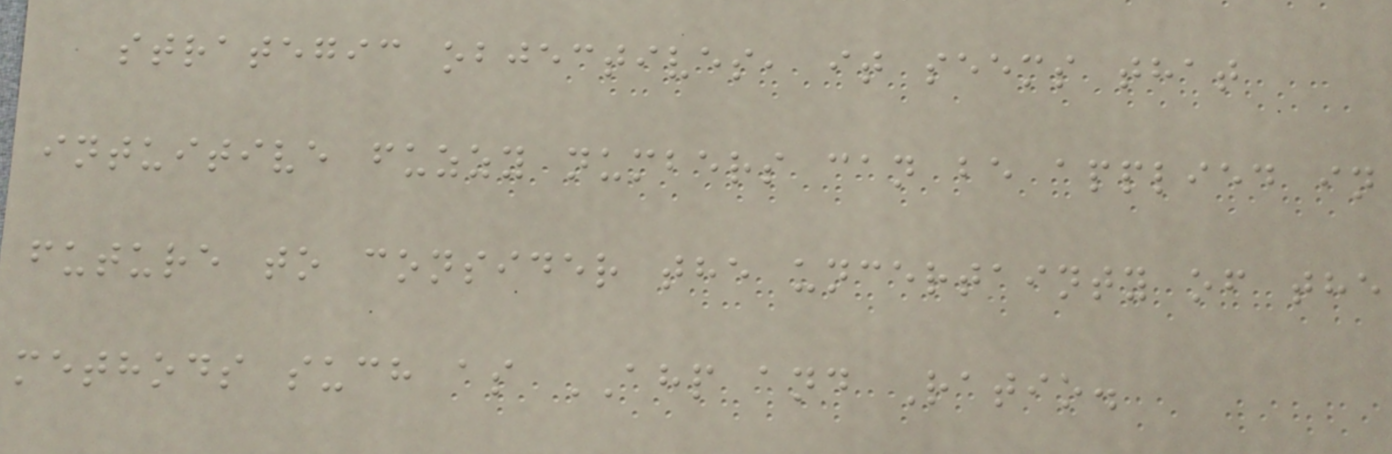strategic objectives, it seems that
intuitive fuzzy numbers can be applied in
future to consider the uncertainty of the
methods such as AHP and Ratio.
